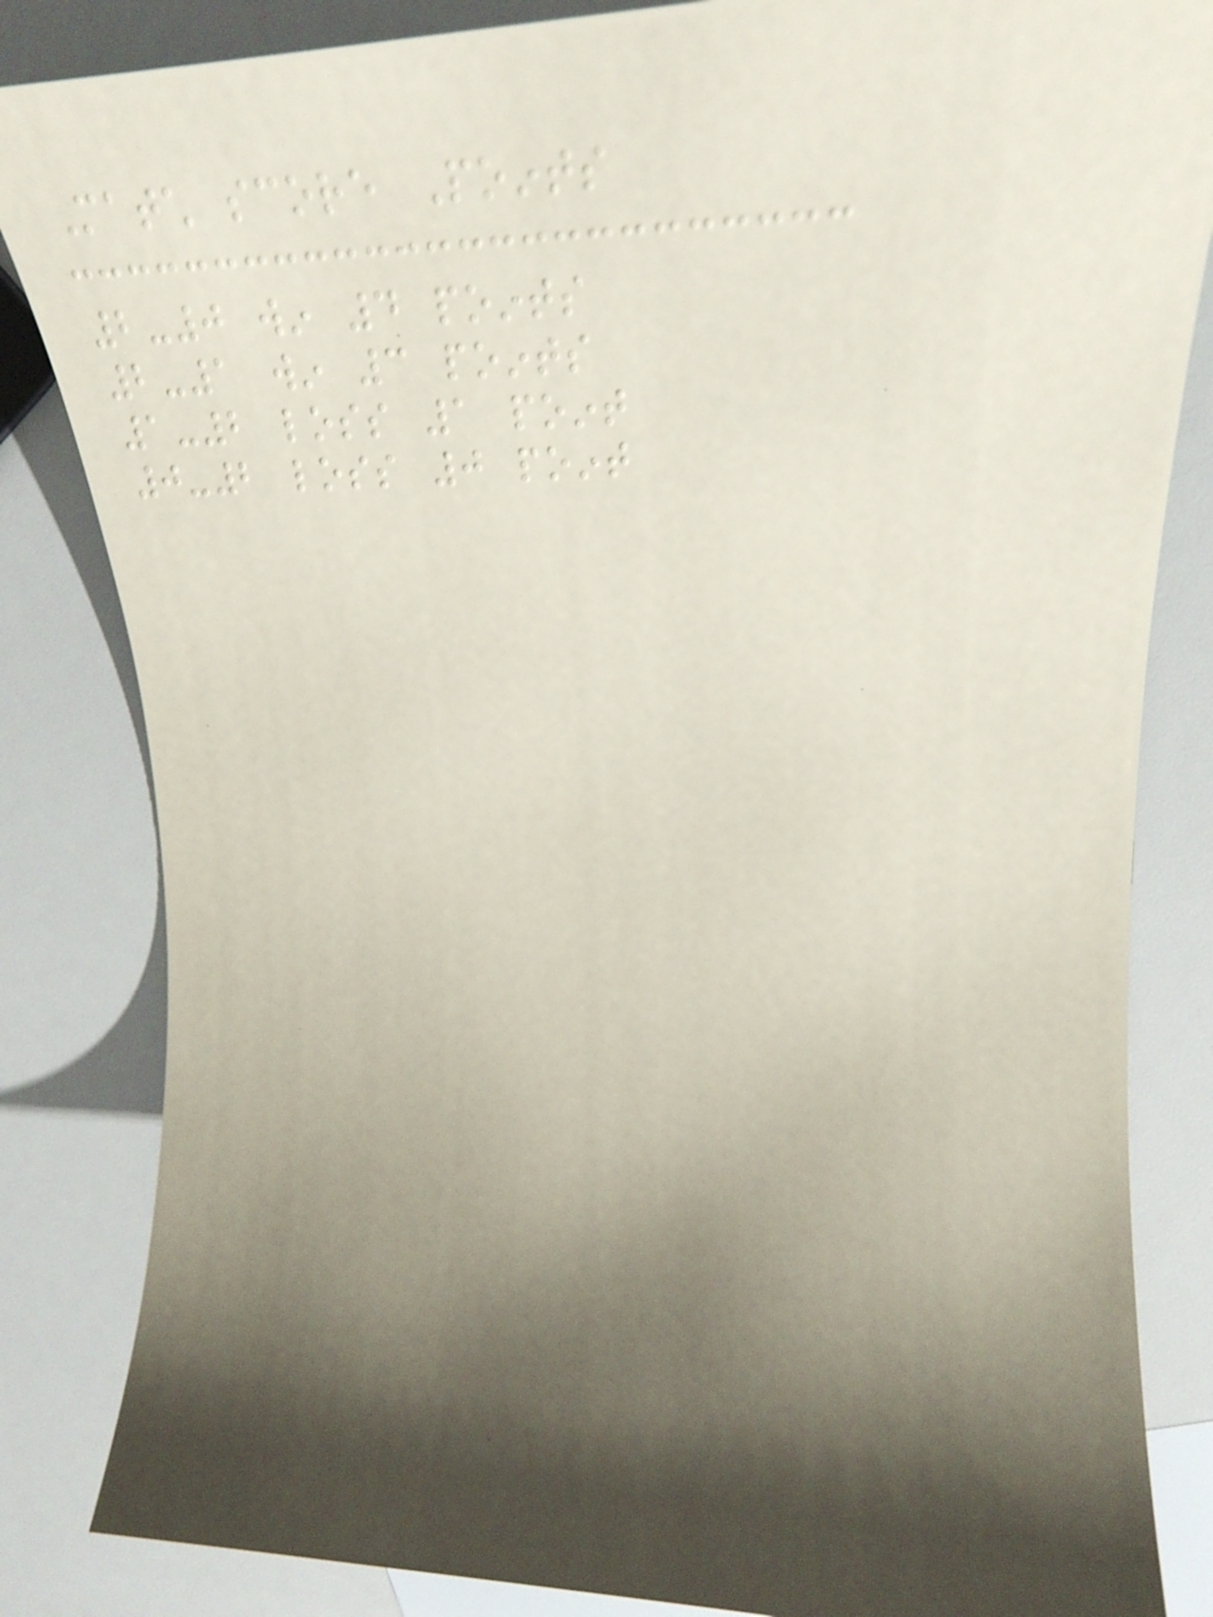Match score Points
2-0 win 4 points
2-1 win 3 points
1-2 loss 1 point
0-2 loss 0 point
